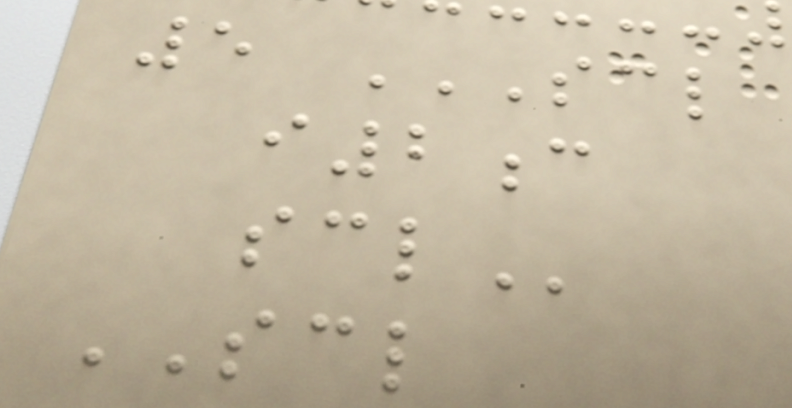5 SCL
I2C
SCL
SCL
